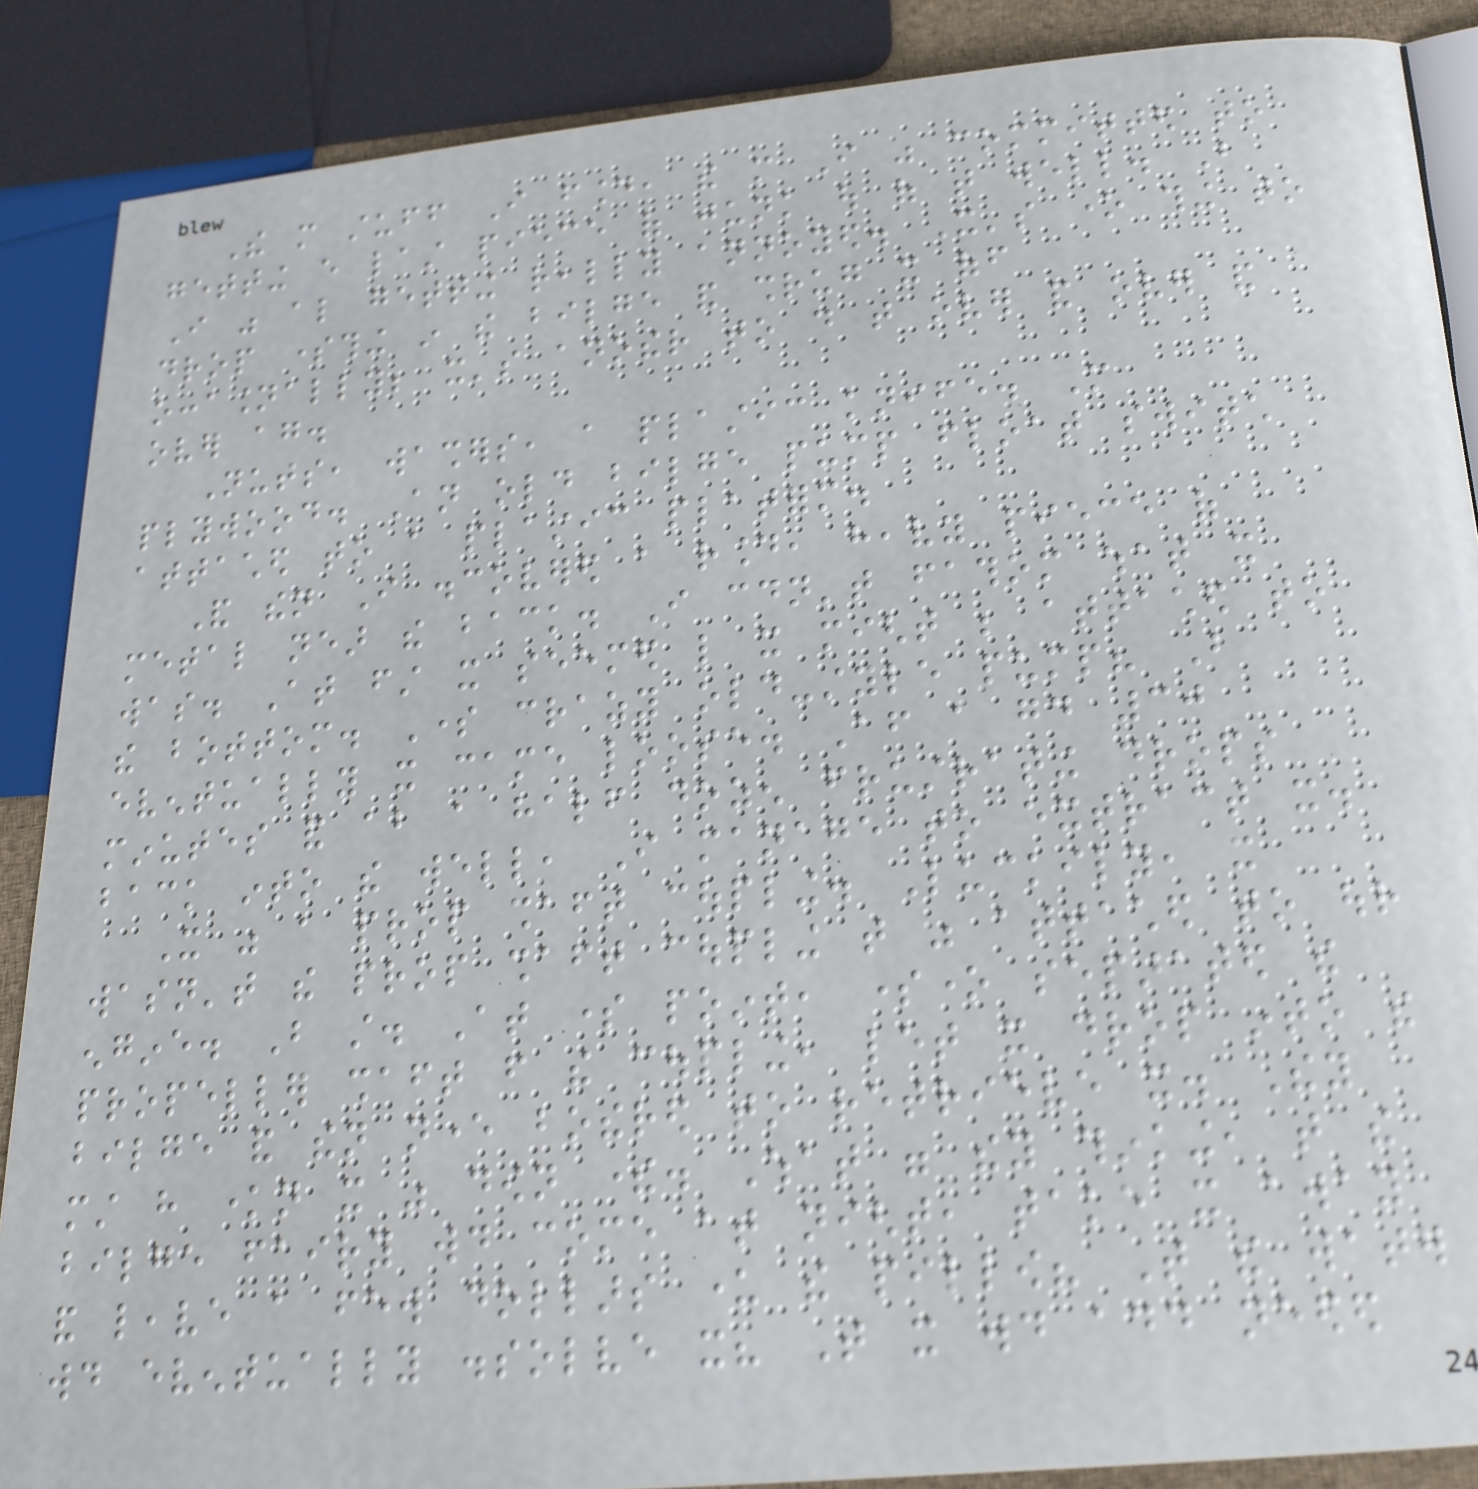The more stuff I found, the more I was committed to
getting every last piece of junk out of that well. But
I was also getting really annoyed. It's one thing to
drop something in the bilge and shrug it off
occasionally; it's another to do that over and over and
over again.
Nuts, washers, a plastic knife. More
plywood. An old bilge pump float switch
attached to a plastic platform.
And then I discovered a round, heavy piece of
metal near the back. I couldn't fathom what it
was. At first it seemed like it might be attached to
the bottom. Some crazy old-style pump? But
eventually it came loose. After a good 30
minutes and about a half dozen frustrating drops
back into the well, I manage to extract it.
It was a prop shaft coupling. Luckily, it
wasn't the prop shaft coupling that was attached to our
engine. But still. At some point, someone separated the
propeller shaft from the coupling, let it drop into the
bilge and then never bothered to retrieve it. They
must have known it was down there. What were they thinking, that the
bilge fairy would come at night, take it away
and leave a few dollars under the pillow? That the water
would eventually dissolve it? That it would add needed
